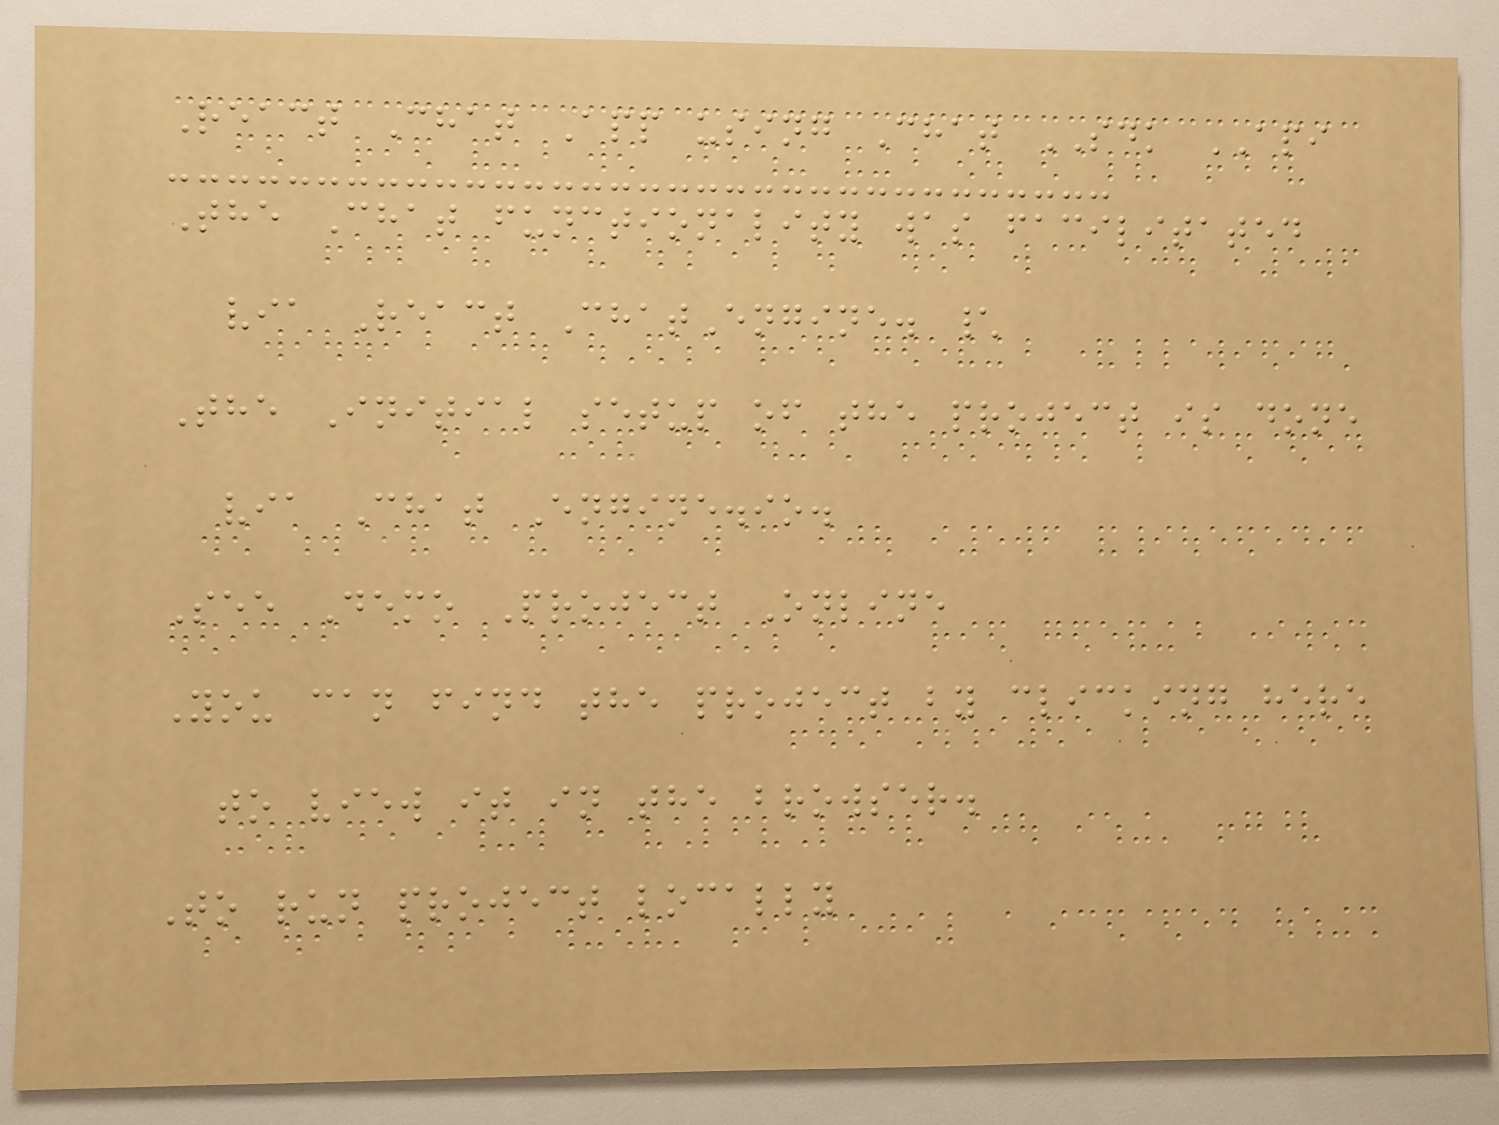React Chat App using Chat SDK API
The Chat functionality was facilitated
via React ChatEngine. \
The Initial setup of the project is done
via Chat Engine.io.
See Demo Project Online
You can find the project by clicking here
to view it in the browser.
To run project locally
